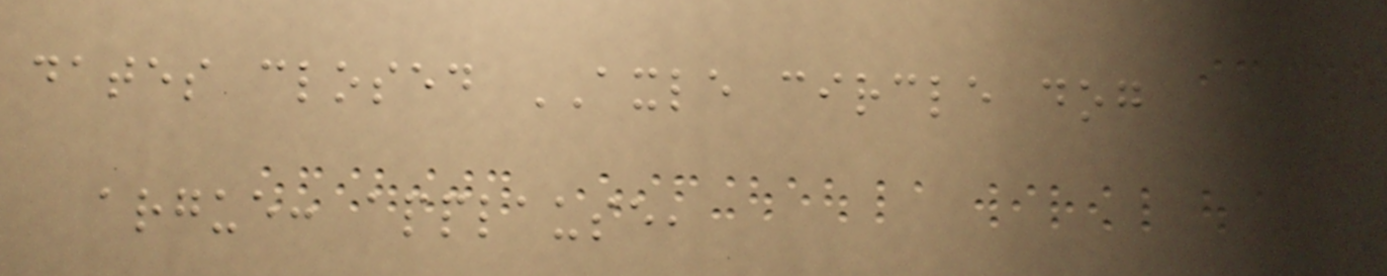dates closed AXLE circle dog
argue: applause,
